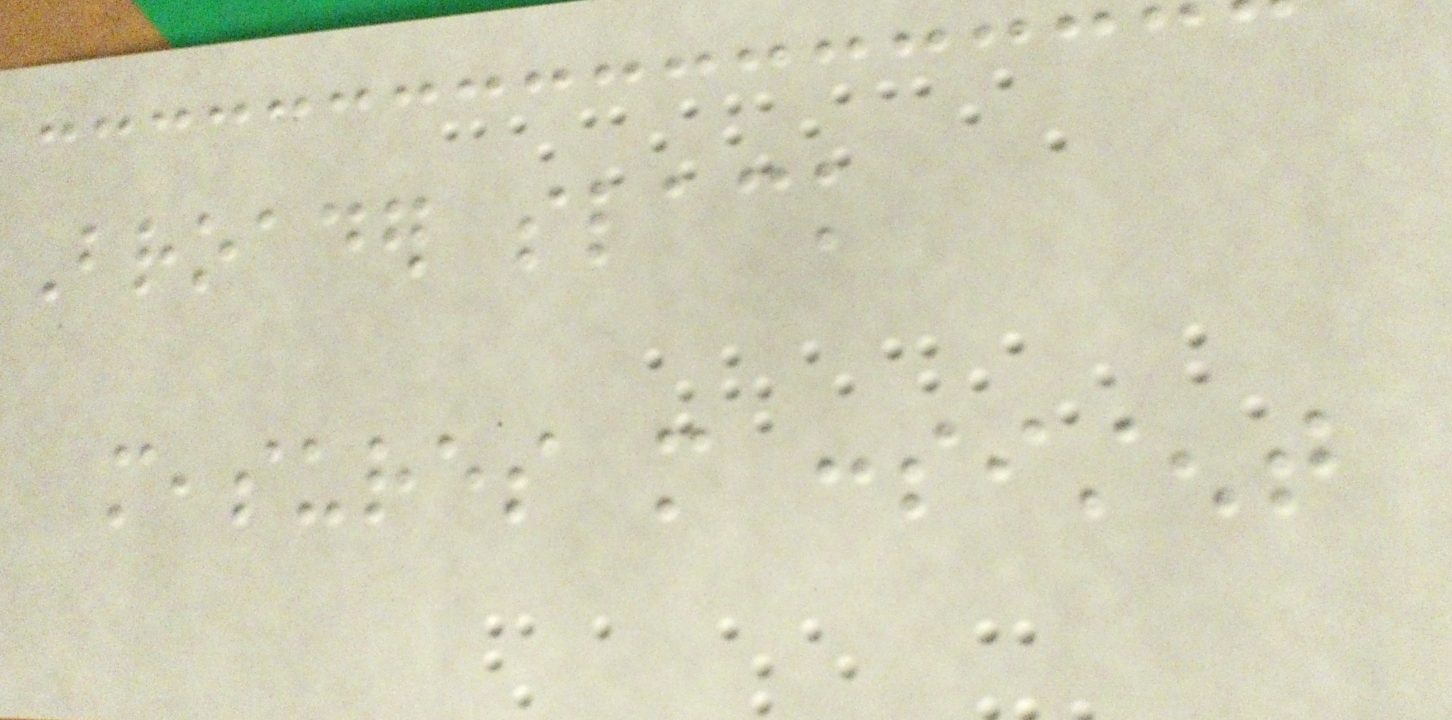Broader slack
measures more consistent
